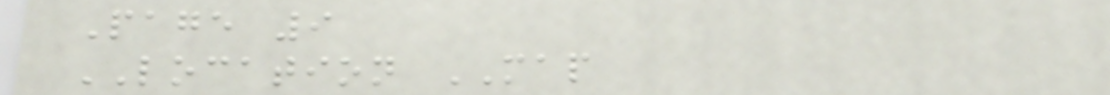Page 9
LOCATION MAP
